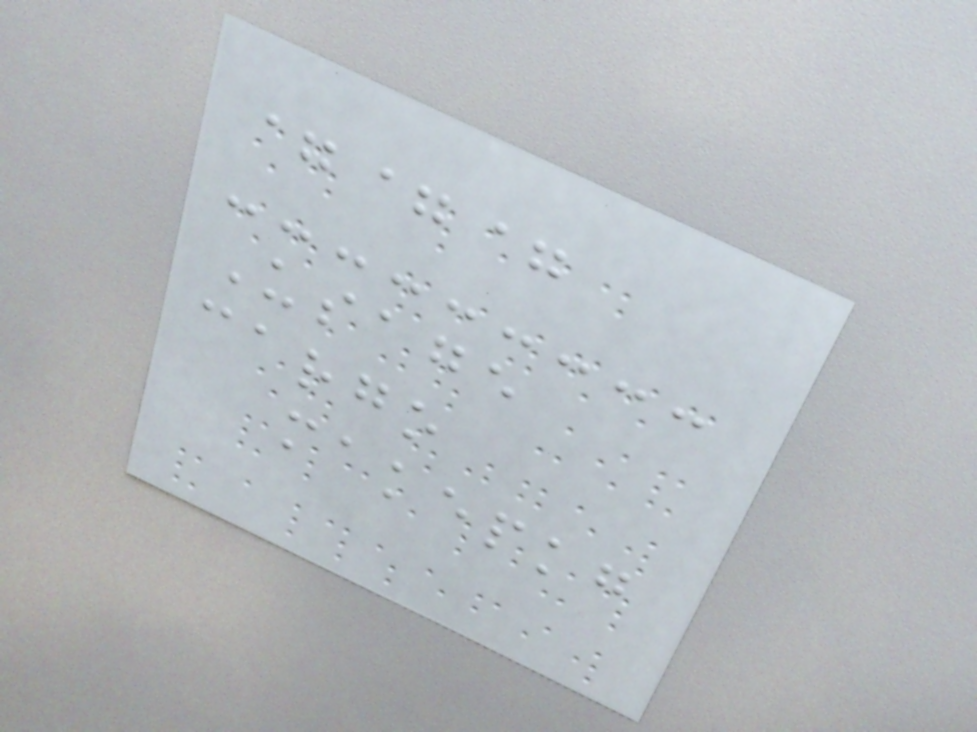===
Usage
cargo
makepkg
